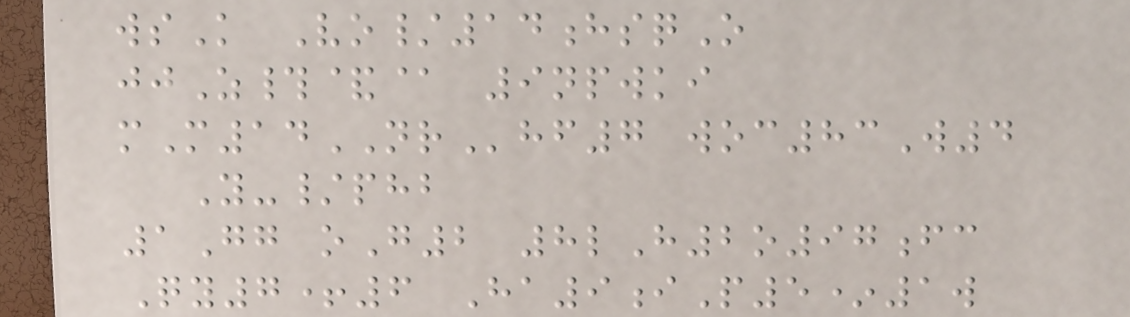wsK Vo/14hsqO
jjZ#&@ 9npwki
mM14NRhf7 woc83W4
Y-/phb
1Gg oG2 8lH2o97fc
Qy7+6 Ha9iP5*1w
